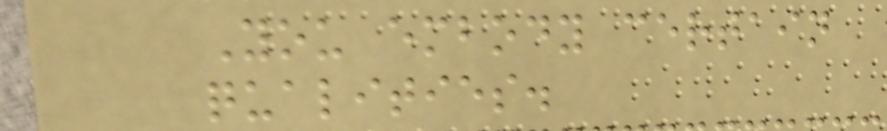You embody certain
qualities.
